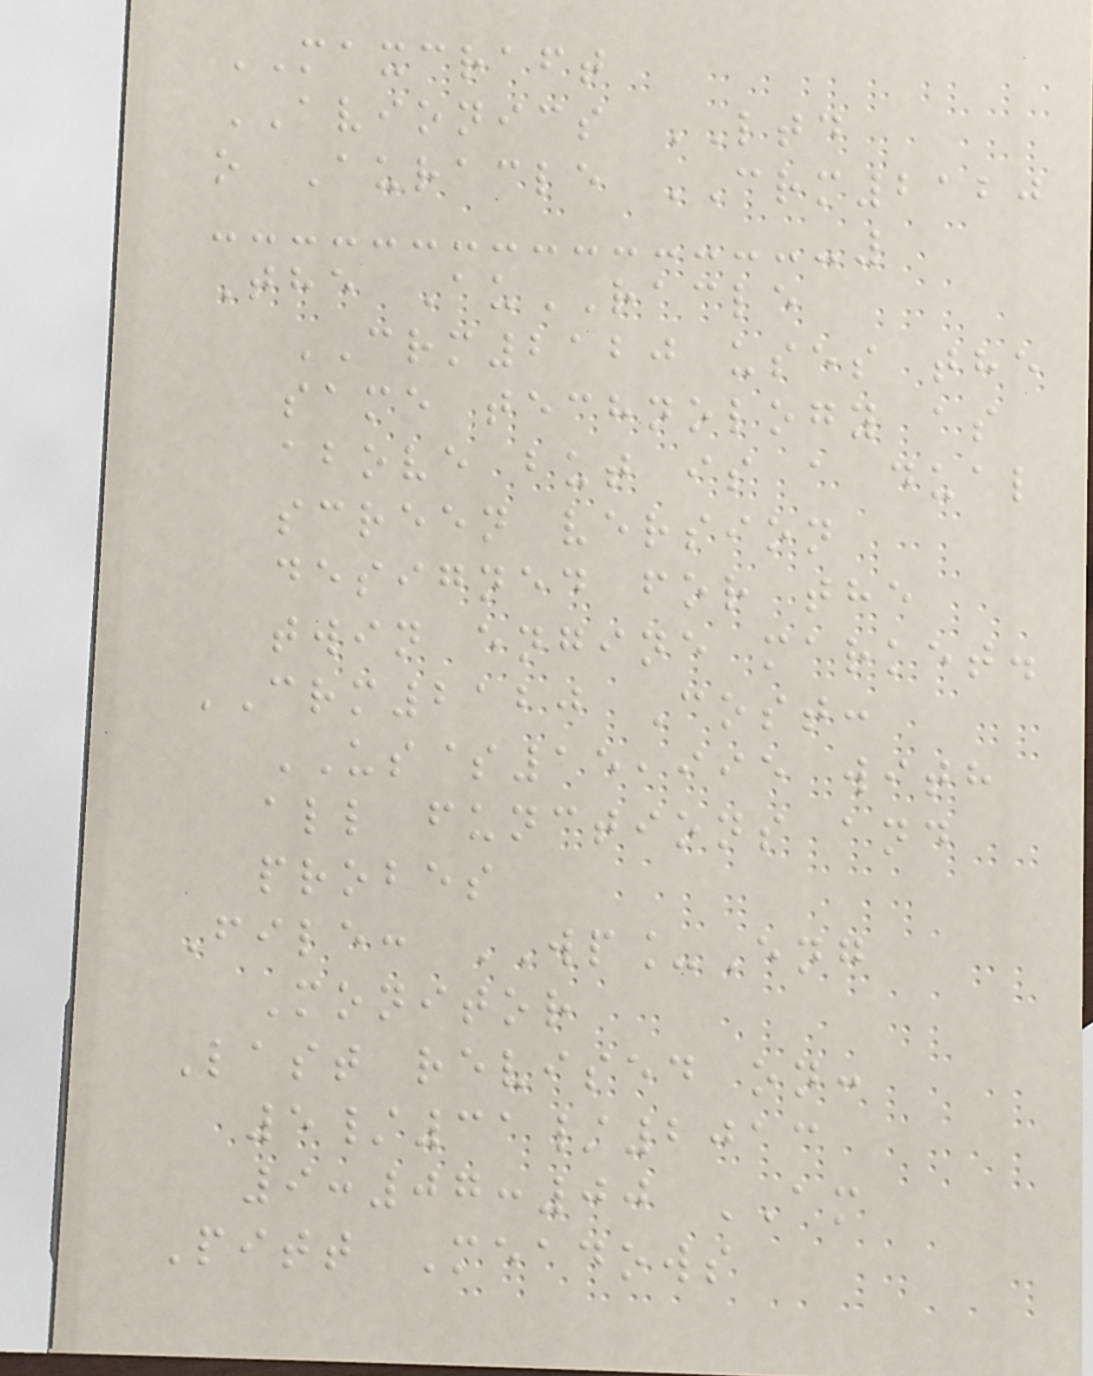MAXCRAFT
AVIONICS LTD
o Auracle CRM2120
The AuRACLE
CRM2120 uses the
same technology as
above but is a dual
screen version
designed for the
twin engine market.
CRM2120 Cost:
US$15,995 with
all functions and
probes
File: WP_Eng
Monitor
Last revised on:
5/31/2013
9:07:00 AM
Pitt Meadows
